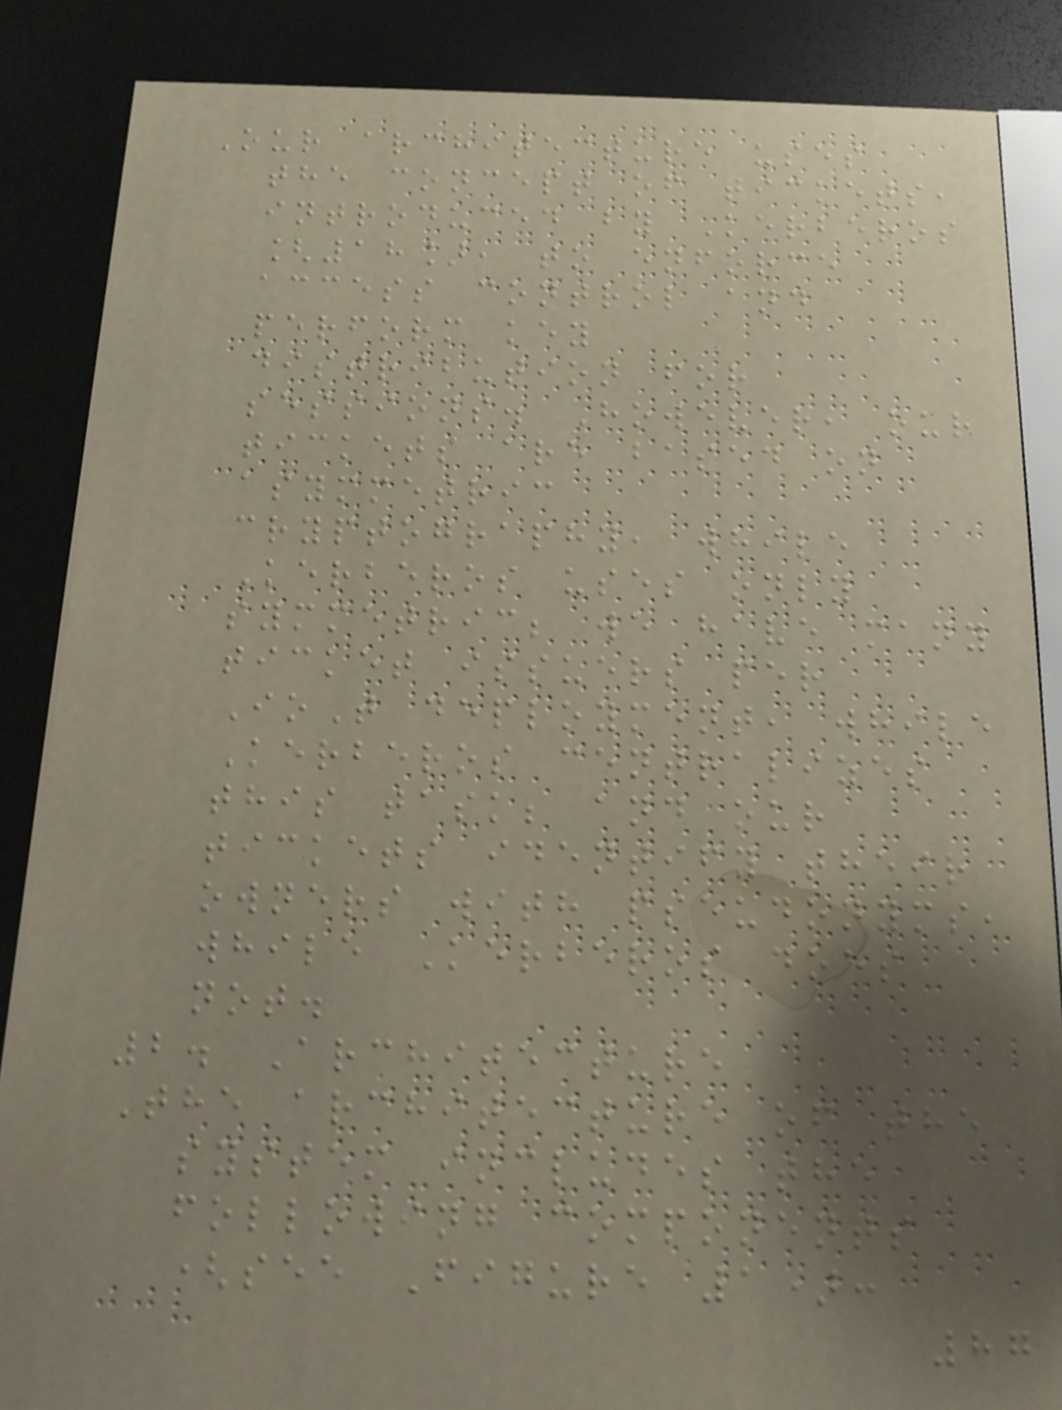Our architecture uses
the concept of tickets,
introduced by Kerberos
[18], to enforce
access control and
perform key
distribution for
sessions. However, our
tickets are based on
asymmetric
cryptography, while
Kerberos uses only
symmetric; we have many
ticket issuers per
IoT deployment, while
Kerberos centralizes
this task; and our
tickets identify their
owners with pseudonyms,
while Kerberos does
not.
2. Architecture
The architecture of the
system includes the
following components
(see Figure 1):
87
